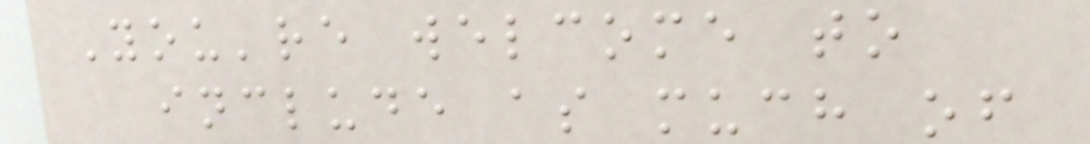You're welcome to
include as much of
